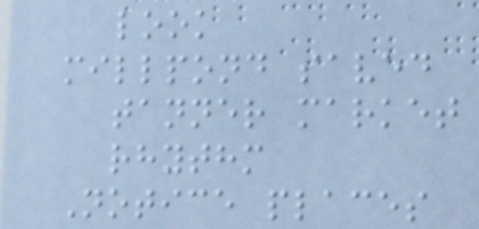look
millpond saved
tanner market
rhythm
Notice places
